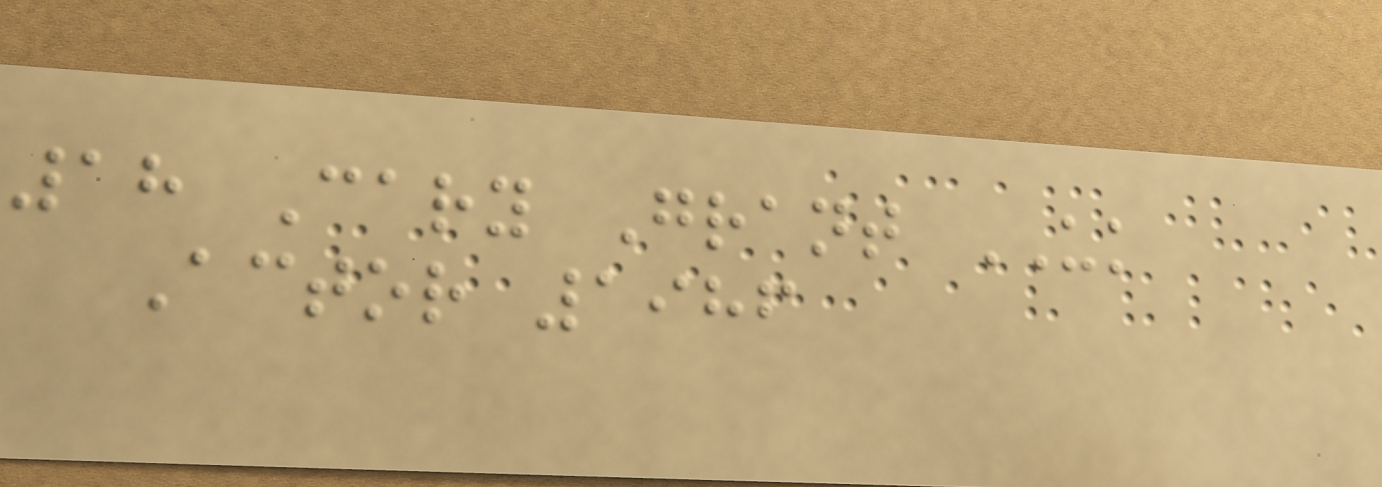18 Cary Grant UK
Actor 1986
